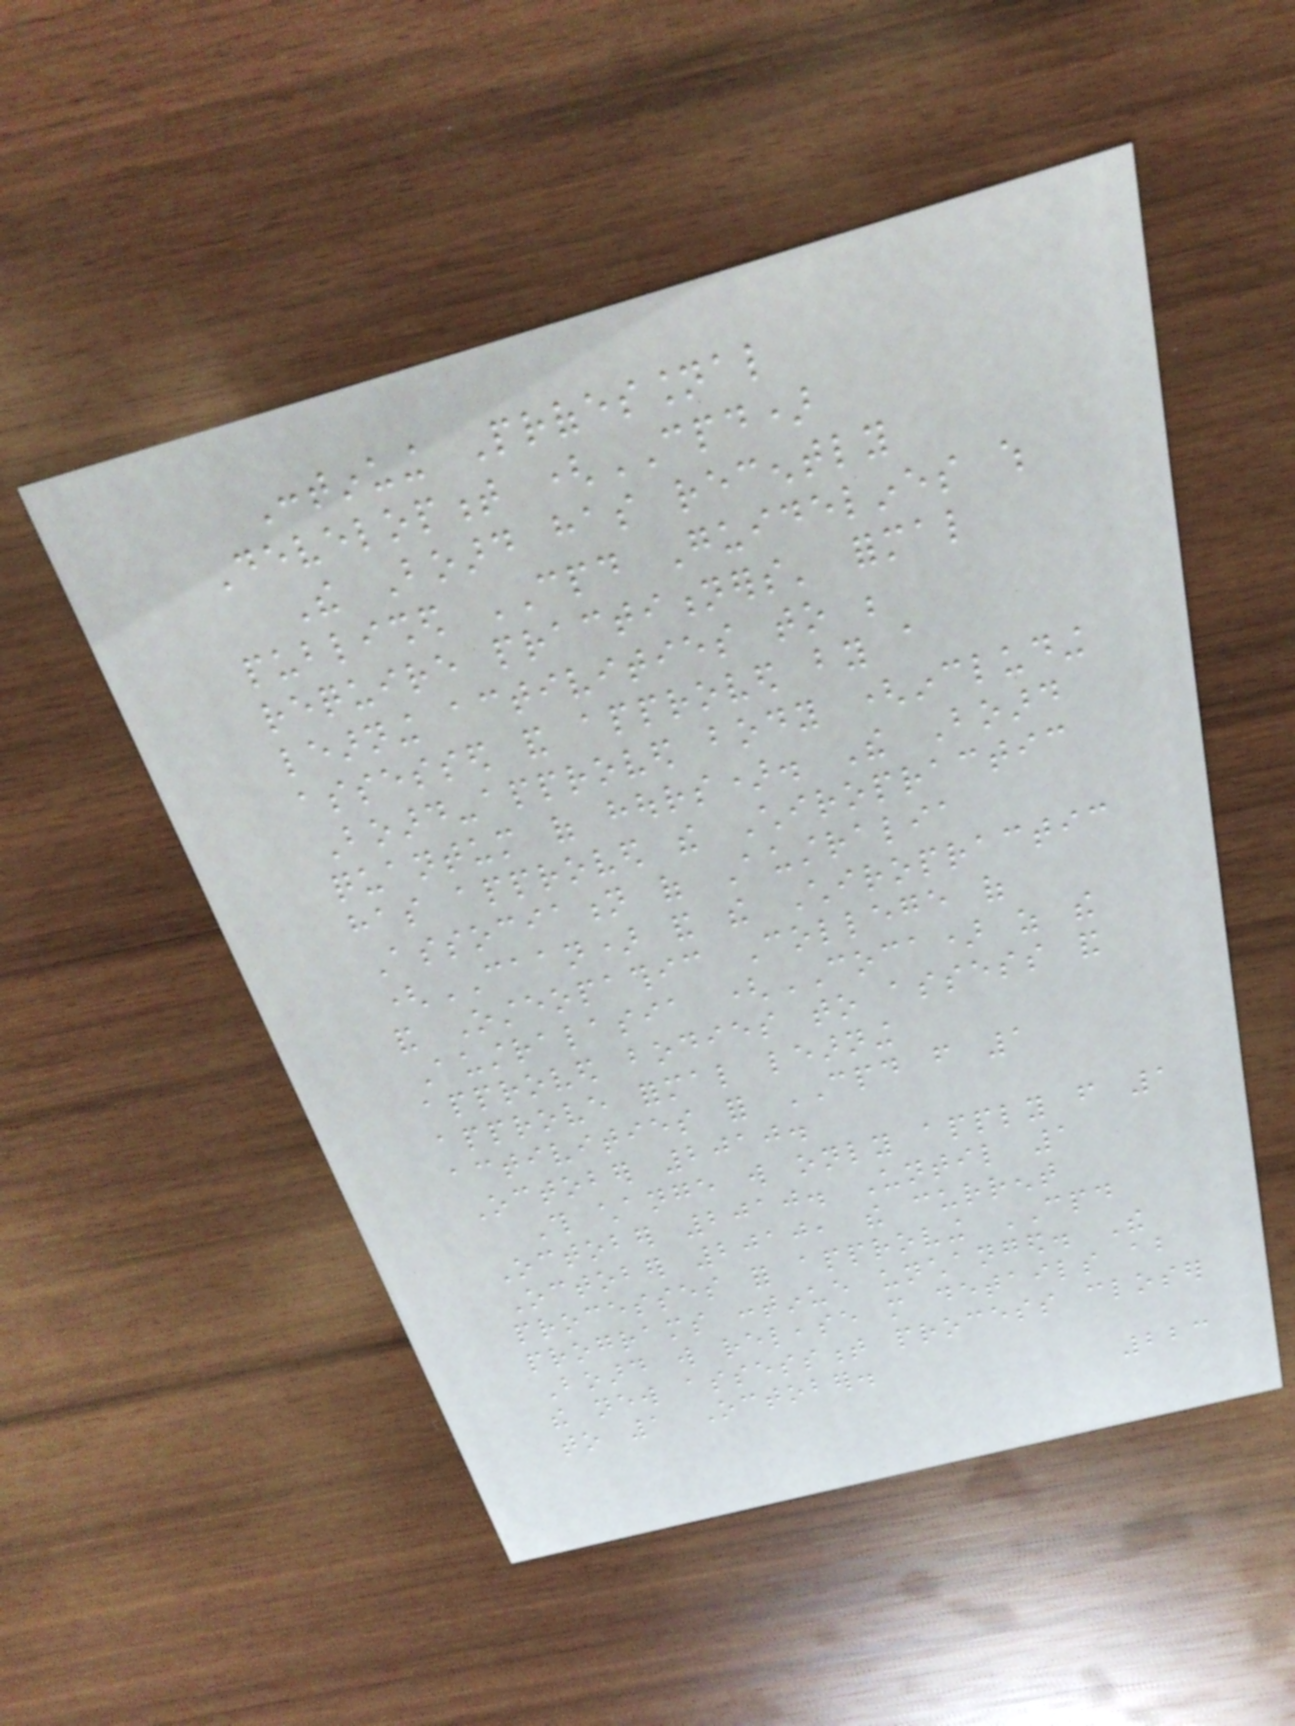Continuing Professional
Development (CPD)
The Board has recently
published CPD Guidelines which
require practitioners' formal
learning activities to be
assessed and approved by a
Board-approved body (including
quantum of hours). The Board
has approved the Chiropractic
Association of Australia
(CAAN) and the Chiropractic
and Osteopathic College of
Australasia (COCA) as the
approved bodies to assess and
approve formal learning
activities for CPD from 1
October 2010.
This change will only apply from 1
October 2010. Until 1
October 2010, the current
processes for approving CPD
programs continue unchanged. The
Board will release more details about
the new assessment process closer
to 1 October.
223
